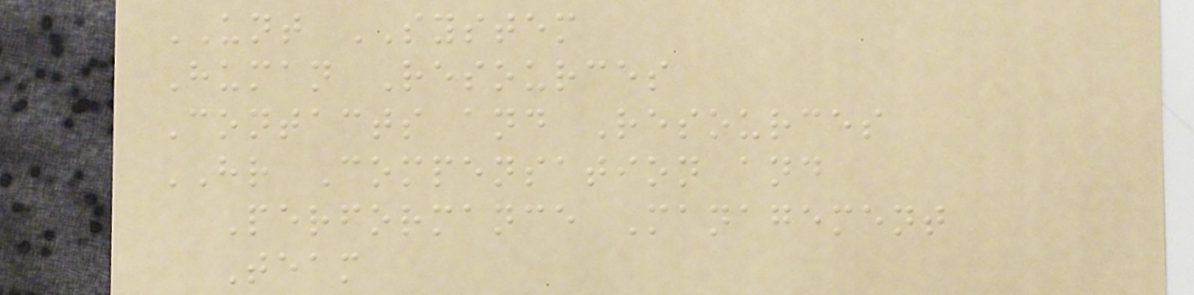UNT SYSTEM
Human Resources
Contacts and Resources
HR Compensation and
Performance Management
Team
